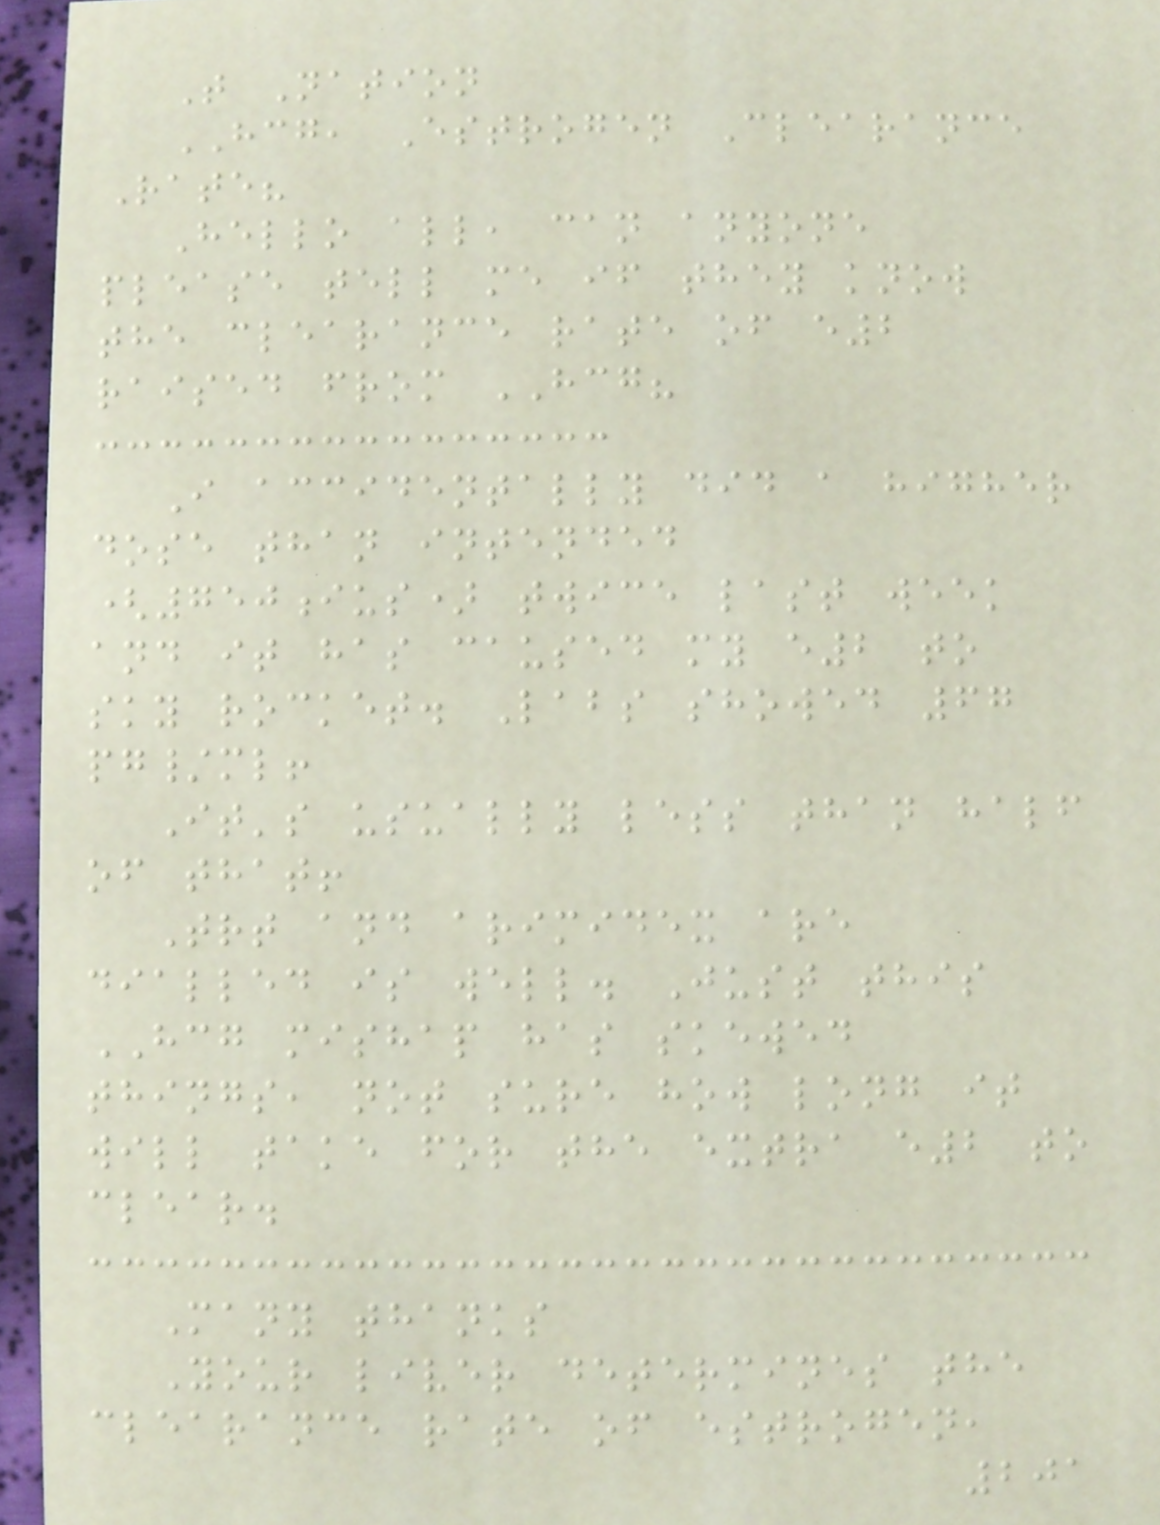T Nation
HCG, Estrogen Clearance
Rate?
Hello all, can anyone
please tell me if they know
the clearance rate of e2
raised from HCG?
I accidentally did a higher
dose than intended
(750ius) twice last week
and it has caused my e2 to
sky rocket. Labs showed 67
pg/ml!
It's usually less than half
of that!
Trt and arimidex are
dialled is well. Just this
HCG mishap has skewed
things, not sure how long it
will take for the extra e2 to
clear.
Many thanks
Your liver determines the
clearance rate of estrogen,
201
